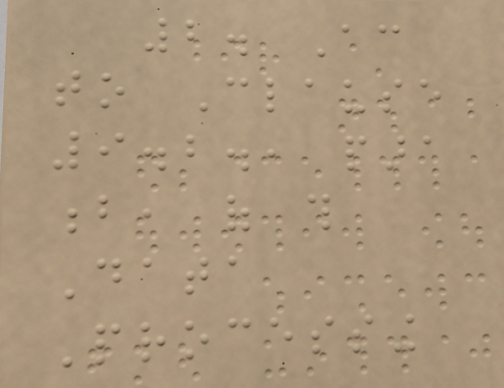2. According
to Clause
9.2., para
b, of this
Data
Processing
